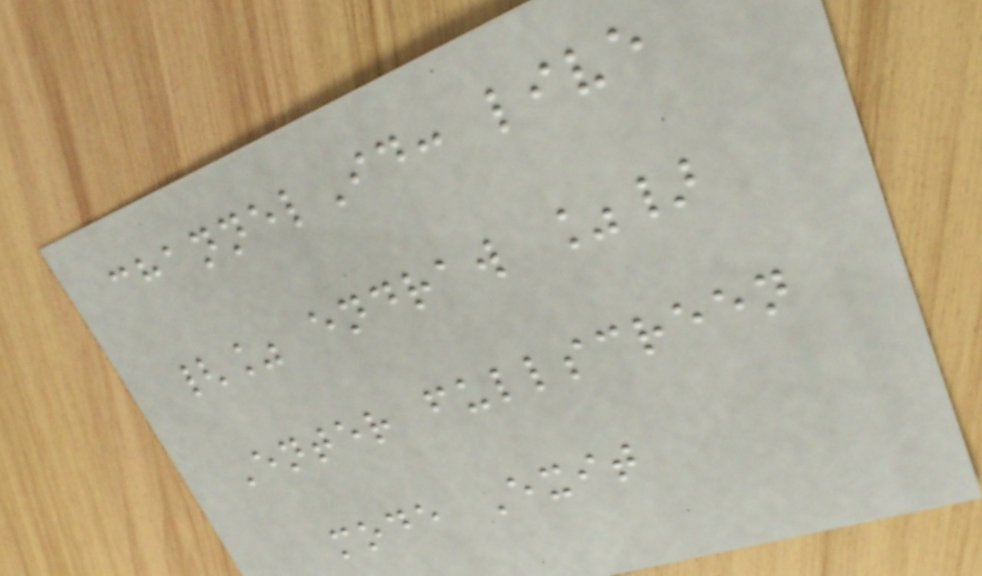channelId: live
{% endraw %}
Enter fullscreen
mode Exit
